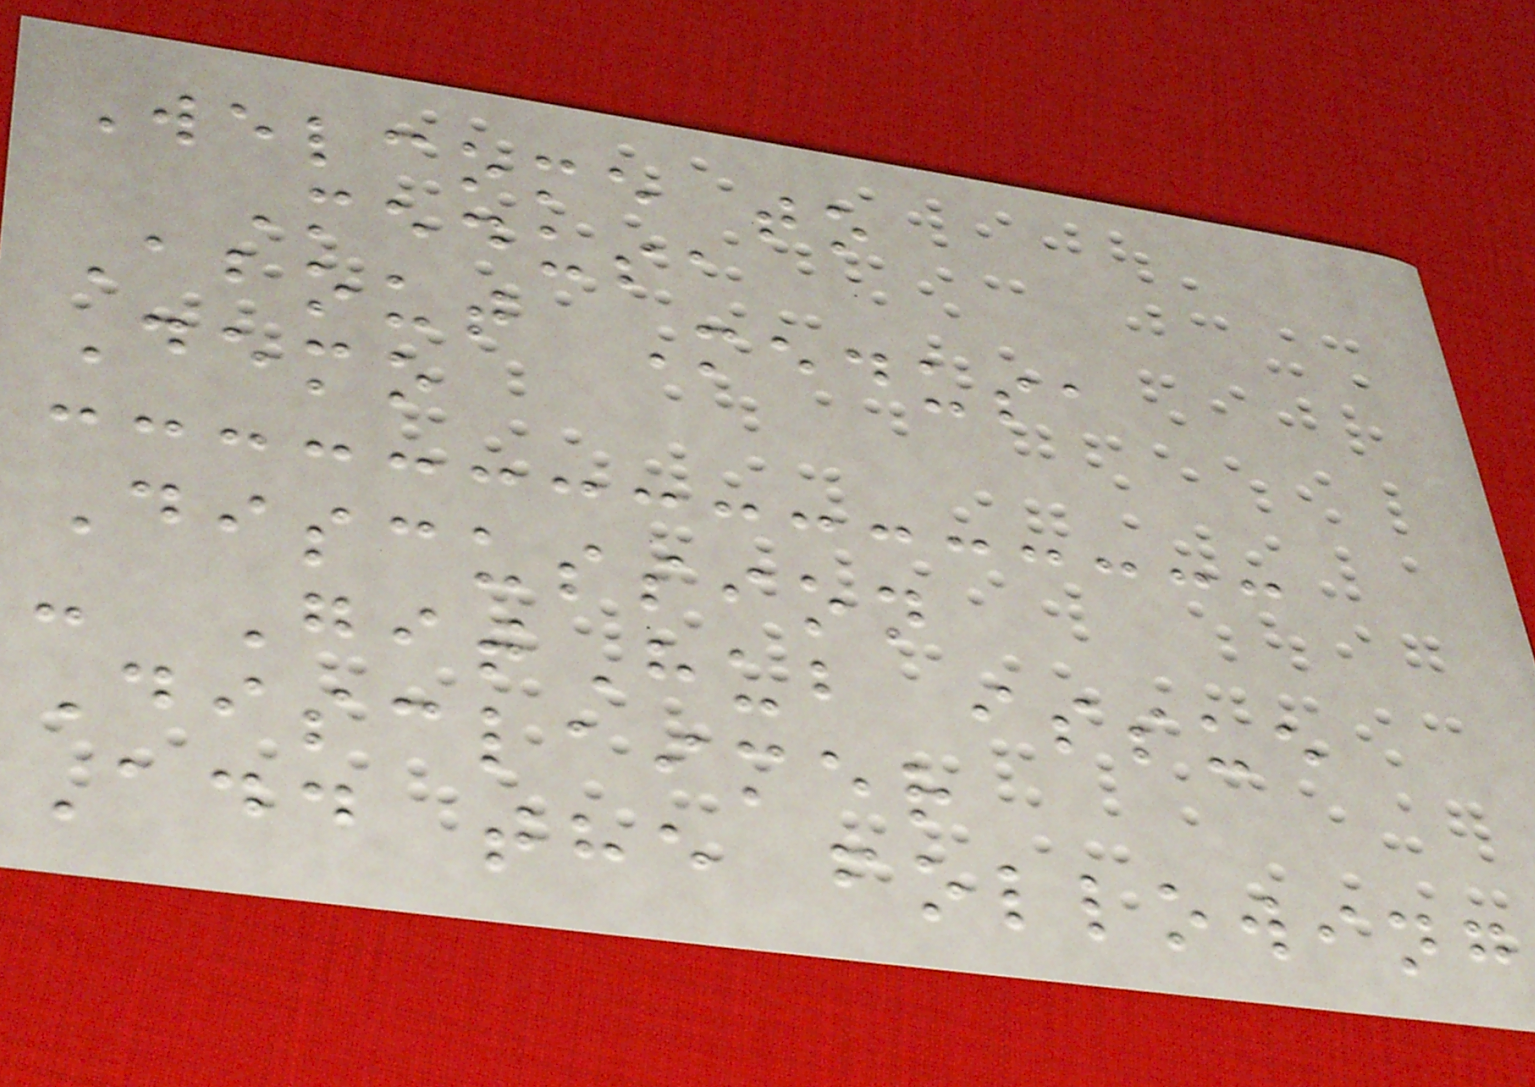Welcome to
Medusa
About Medusa
Demo
Discussion
- GitHub issue
Disclaimer
Add the following
